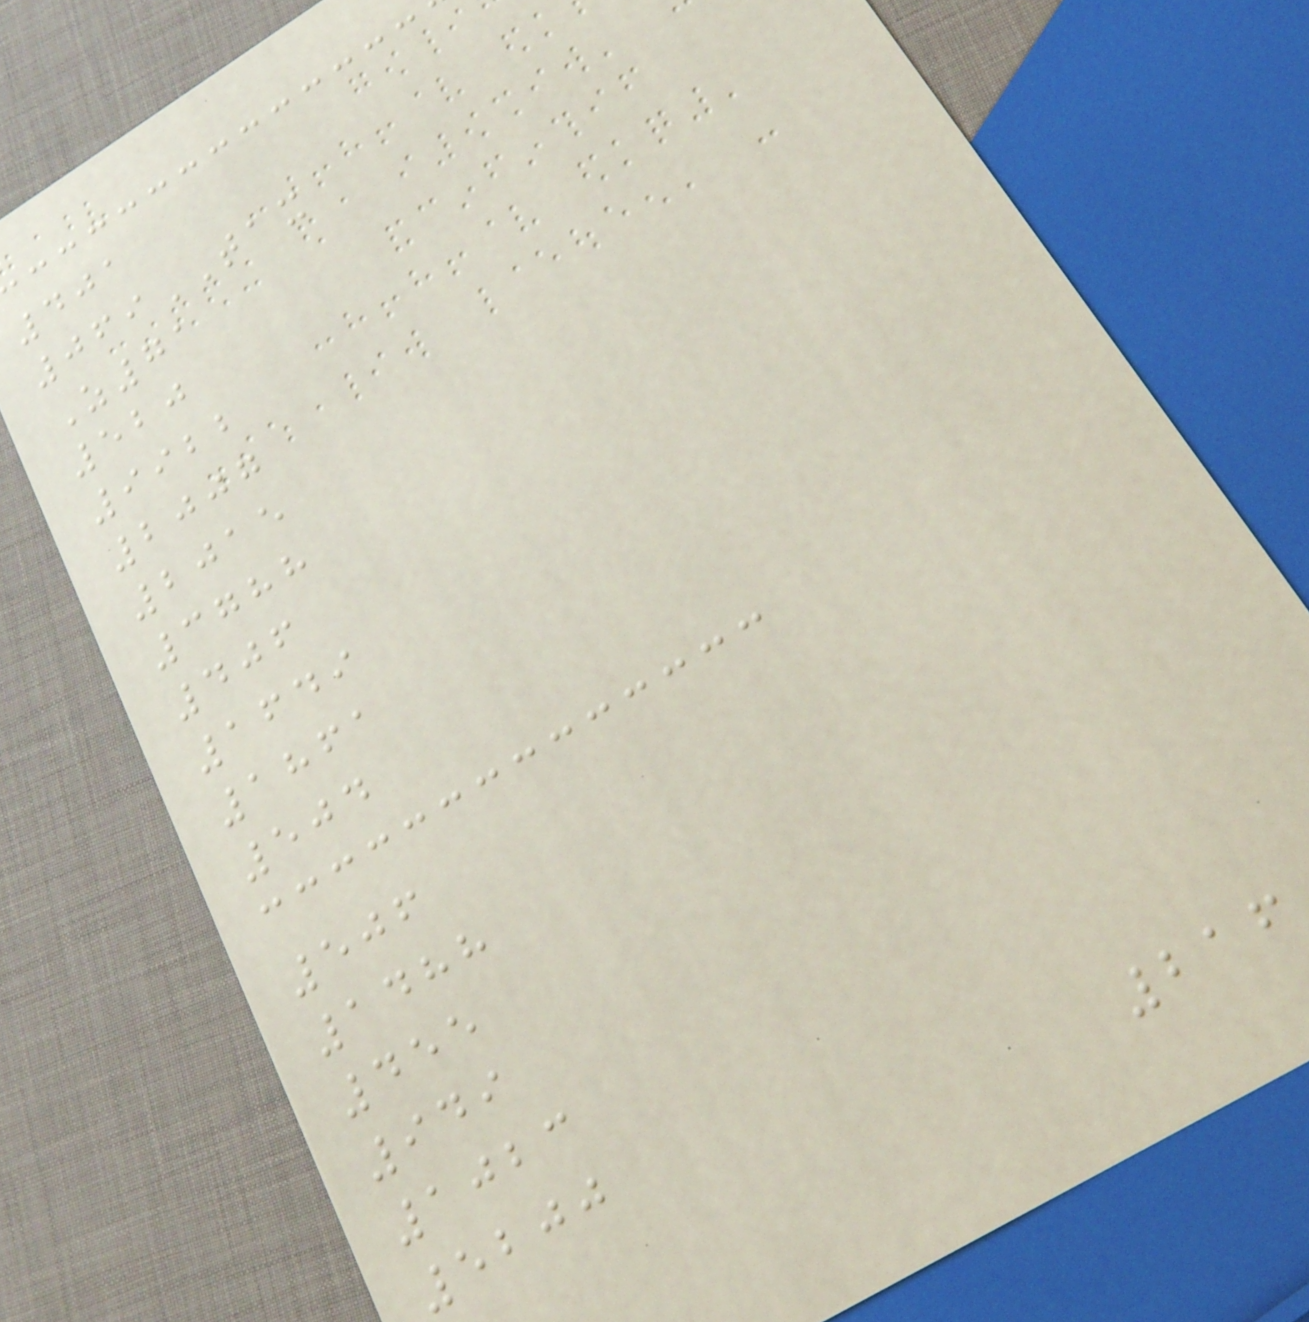401
069TAX
Z71
520
9922
2007
2015
3788
406
1649
1861
504
506
1488
455
949
1023
5200
216
